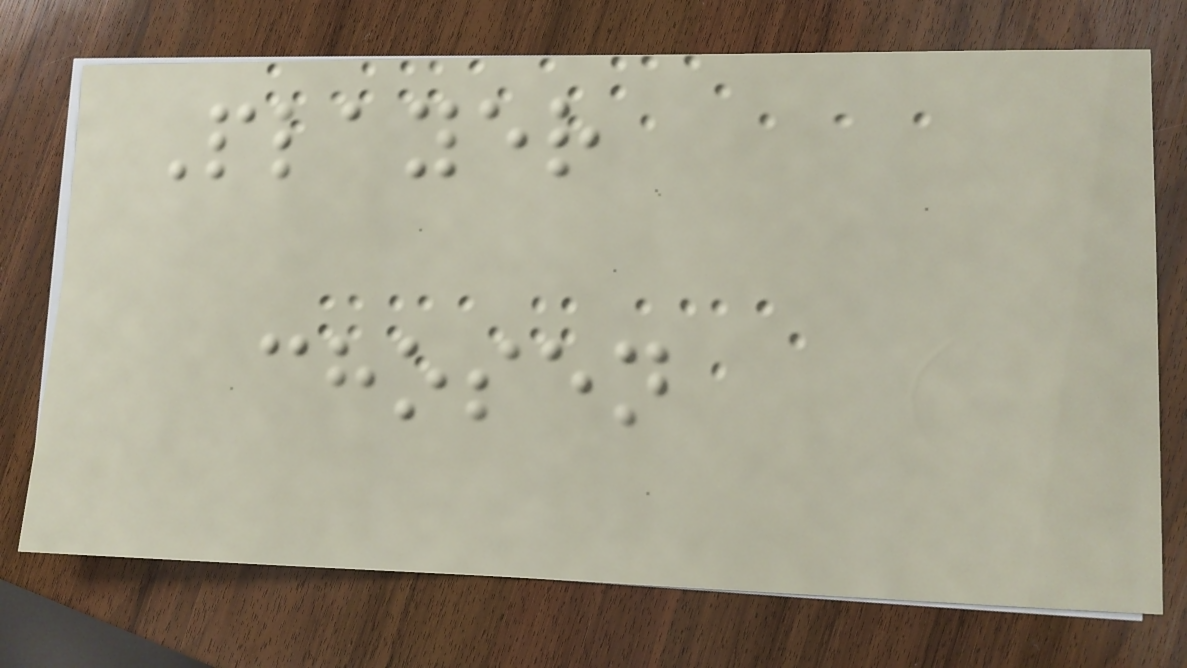Player
chosen
